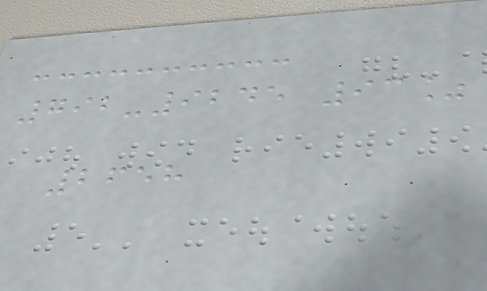792-9245 93%
2658
